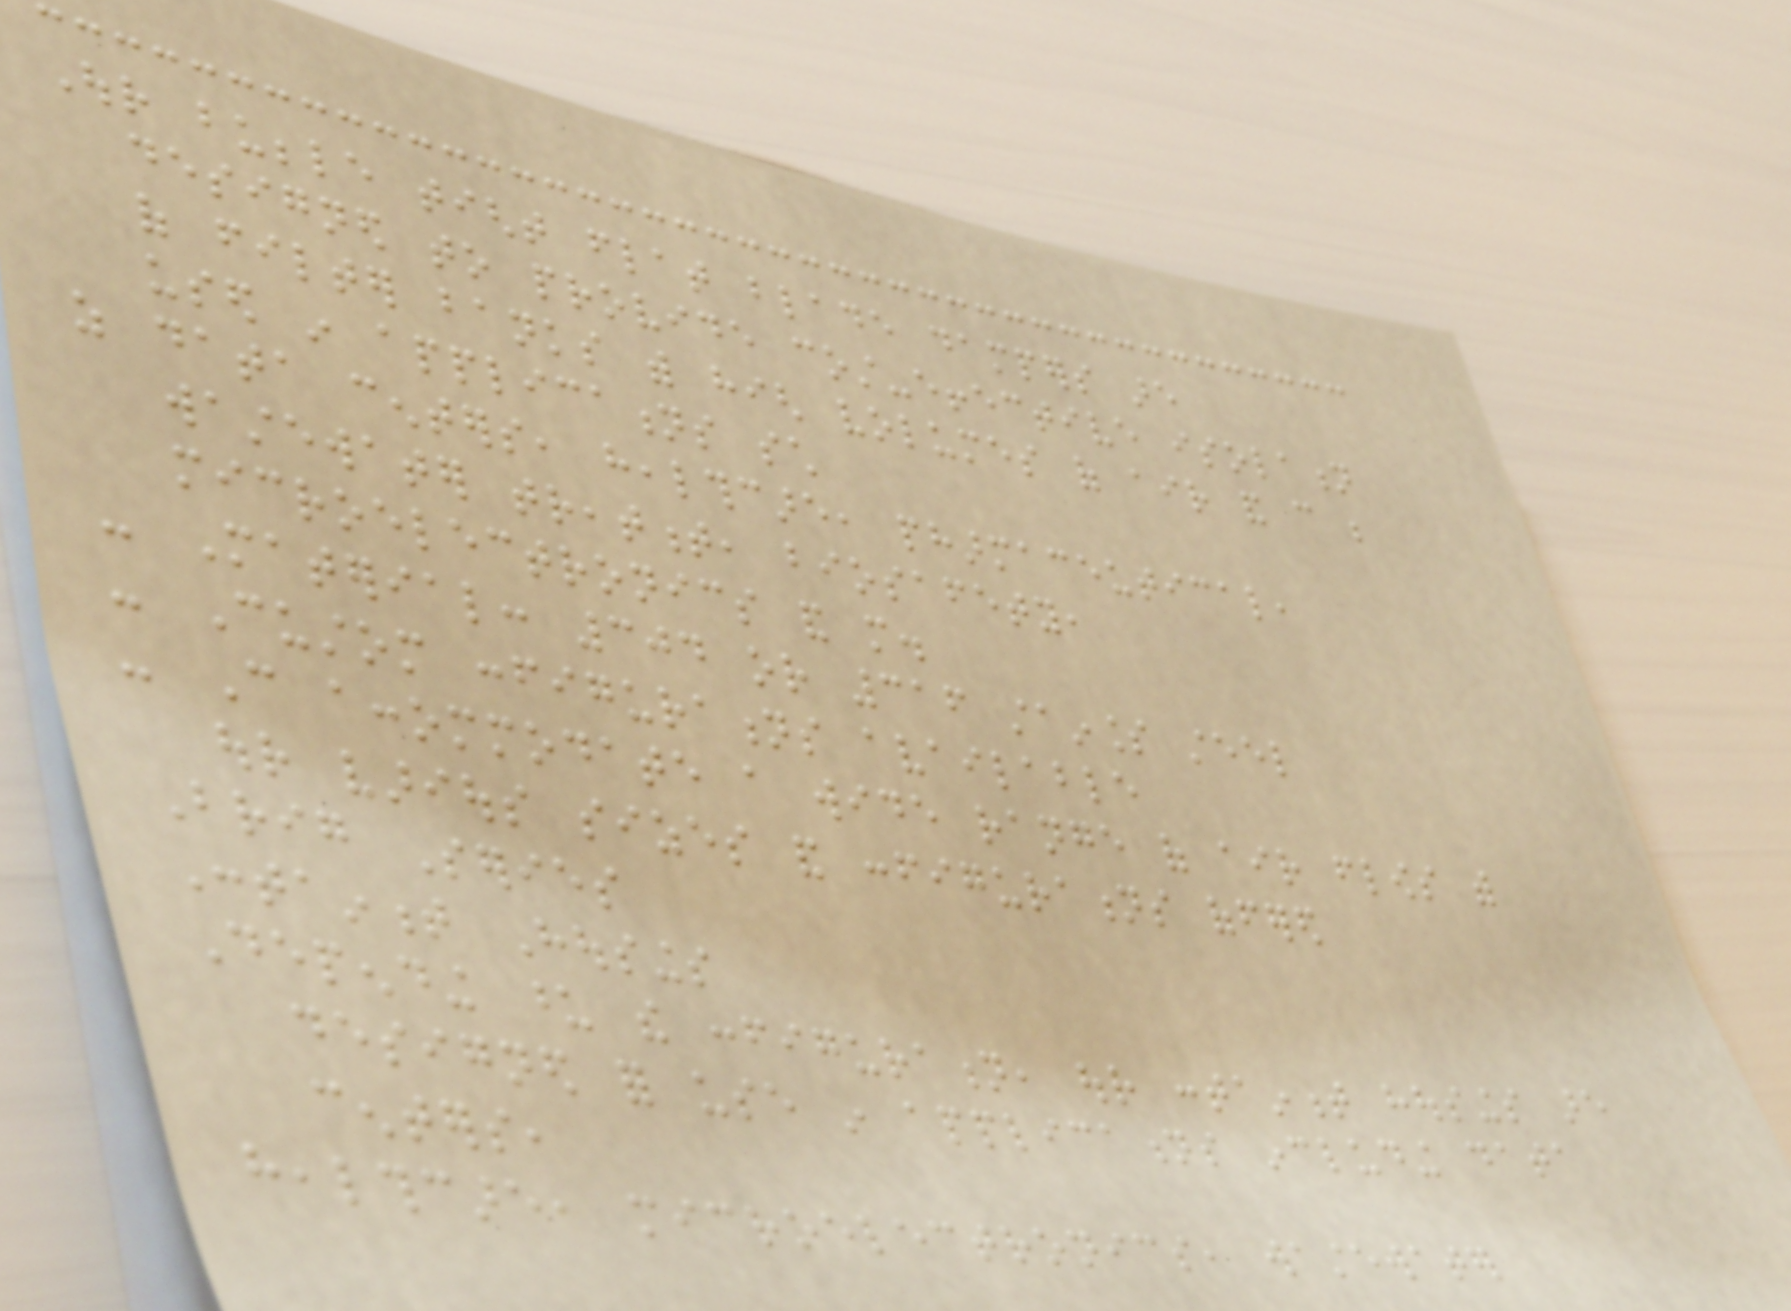Our bubble tight flat blade dampers are
designed to provide cost-effective isolation
of filter banks with high volumes of air and can be
used in applications such
as data centers, healthcare, pharmaceutical,
wastewater treatment, biosafety,
microelectronics and more.
- Material: 304 or 316 stainless steel
- Custom configurations available
- Can accommodate a wide range of air flows with
our various sizes and configurations offered
Brig Series
Containment Housings
Depending upon the configuration, our containment housings are
designed for use in applications including data
centers,
healthcare, microelectronics, wastewater
